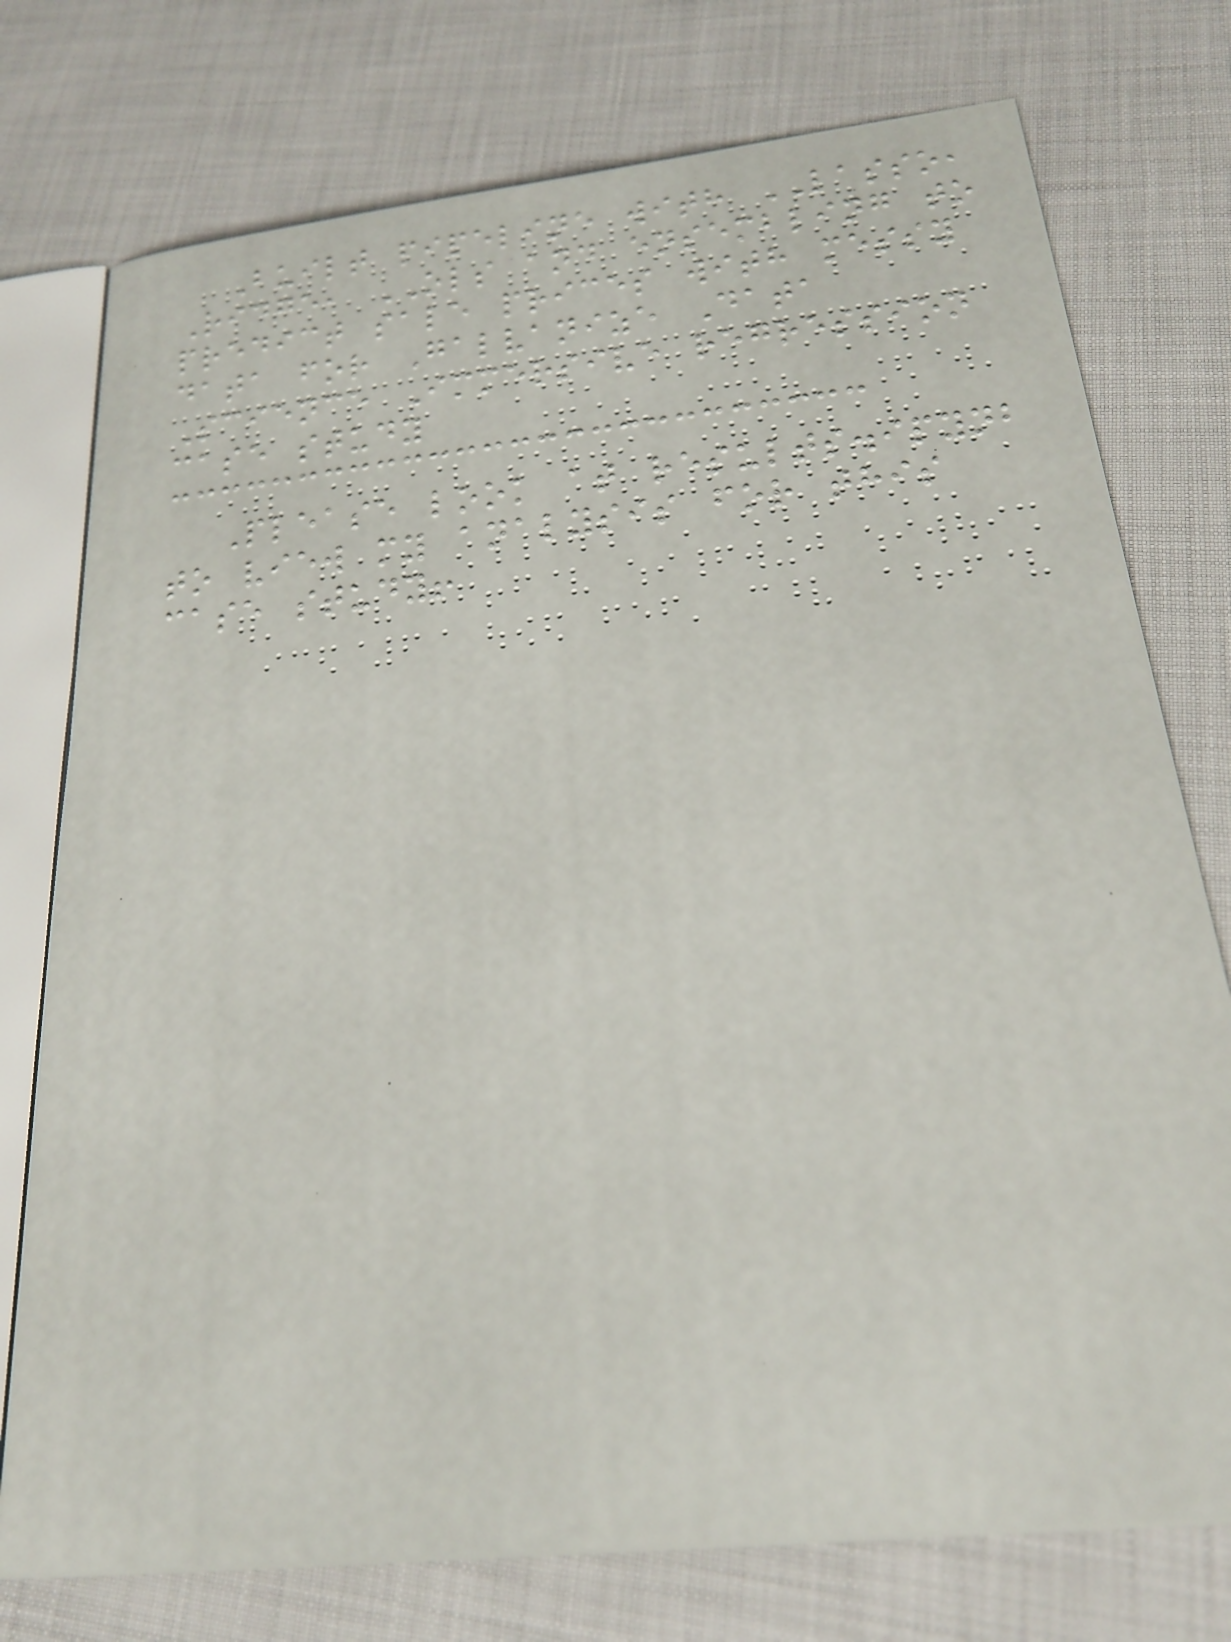Built pipeline with LASSO,
Ridge, OLS and ensembling to
predict sale prices with messy
data for Galvanize Data
Science Immersive regression
case study
Please look at results.ipynb
to view my analysis for this
case study!
